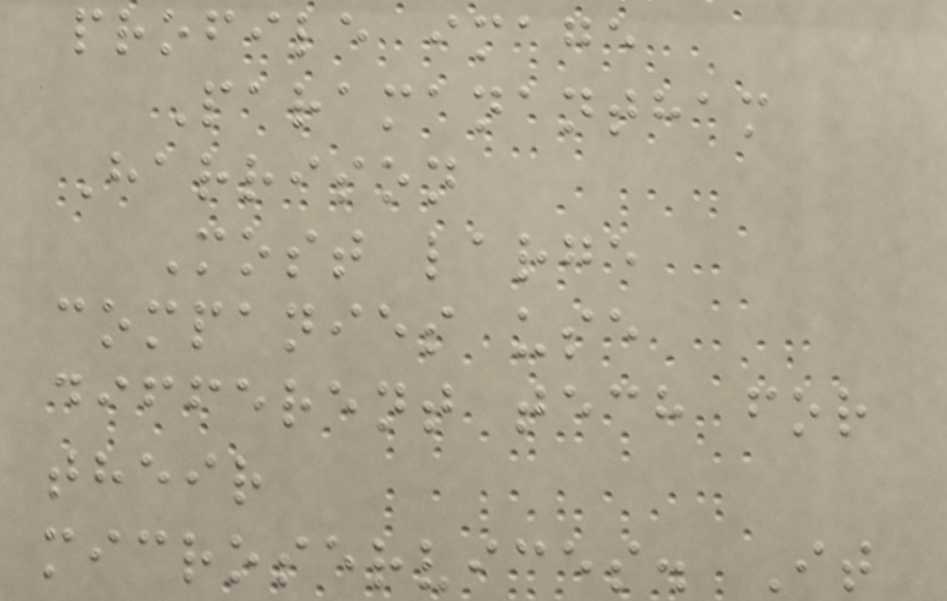profile image
Paramanantham
Harrison
Most large
companies use
different tech for
their
microservices. It
